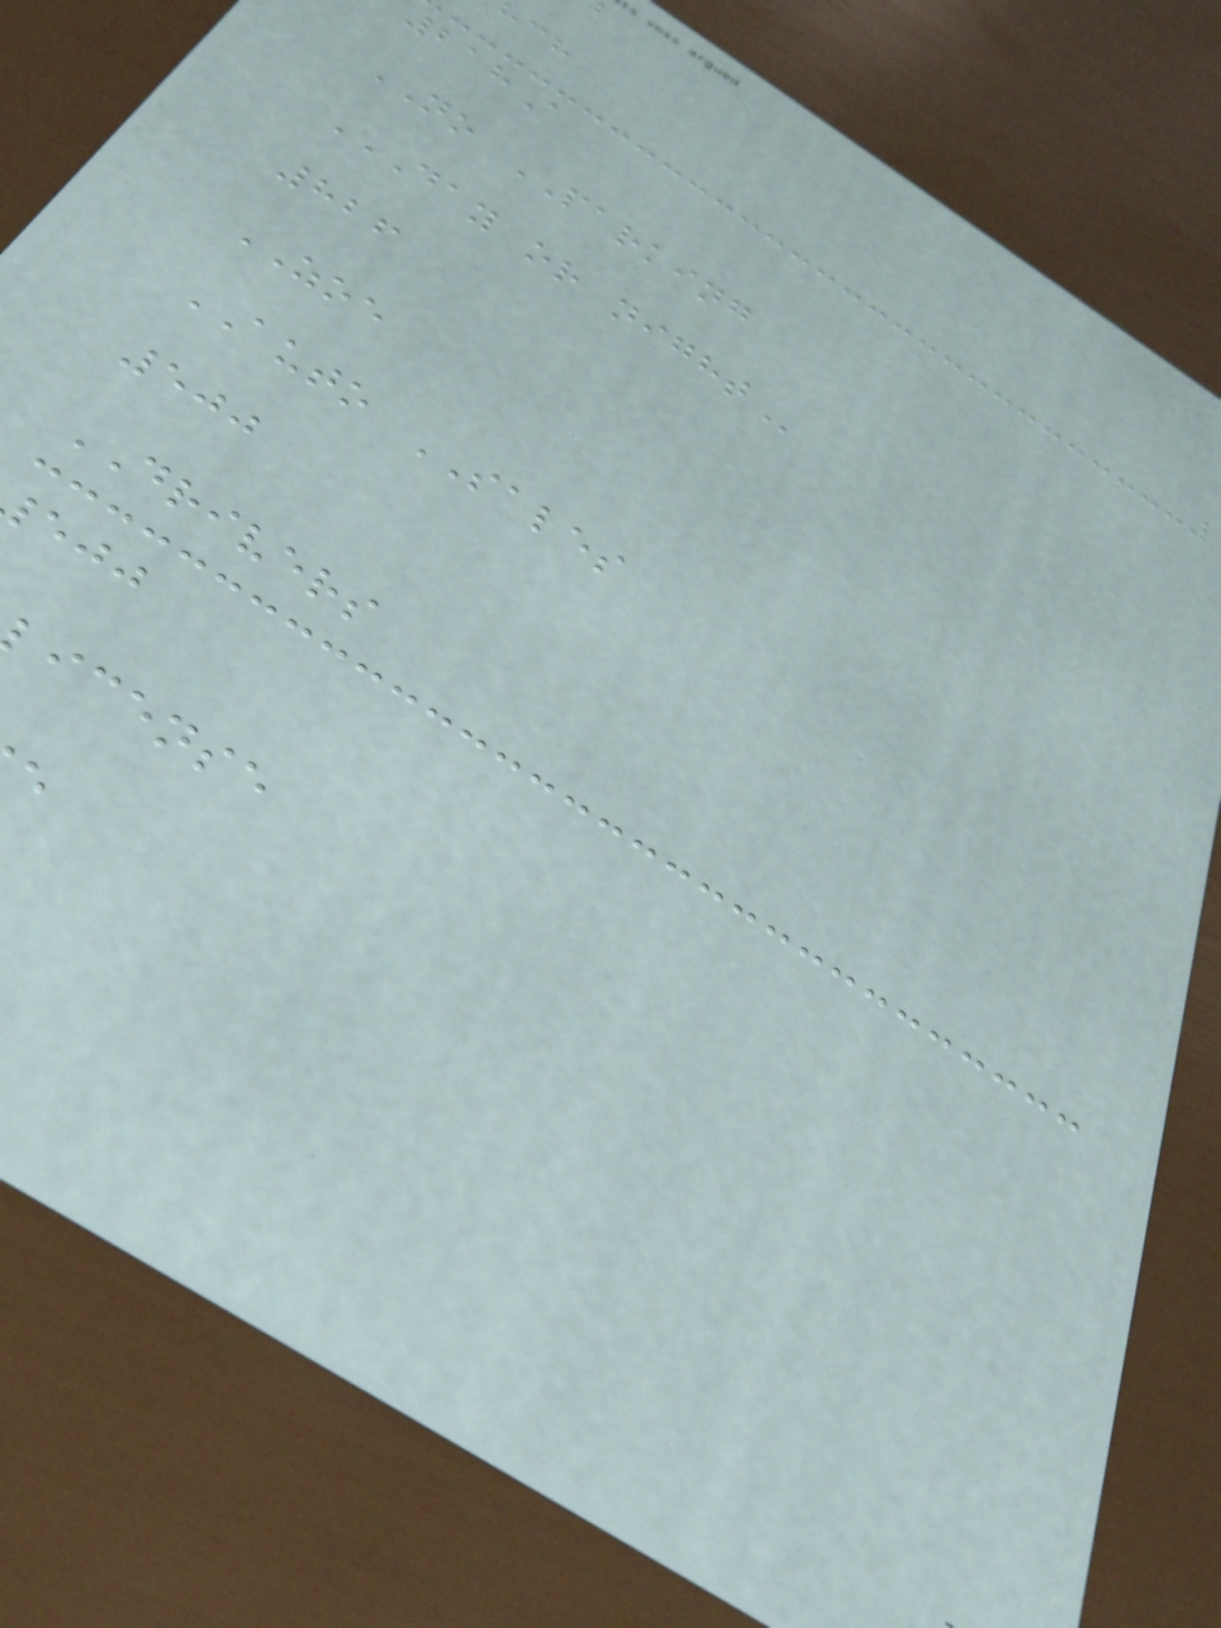218A
NO PARKING
DAY OR NIGHT
826
ZOE
AUTO SALES
500
DRIVERS
icense
